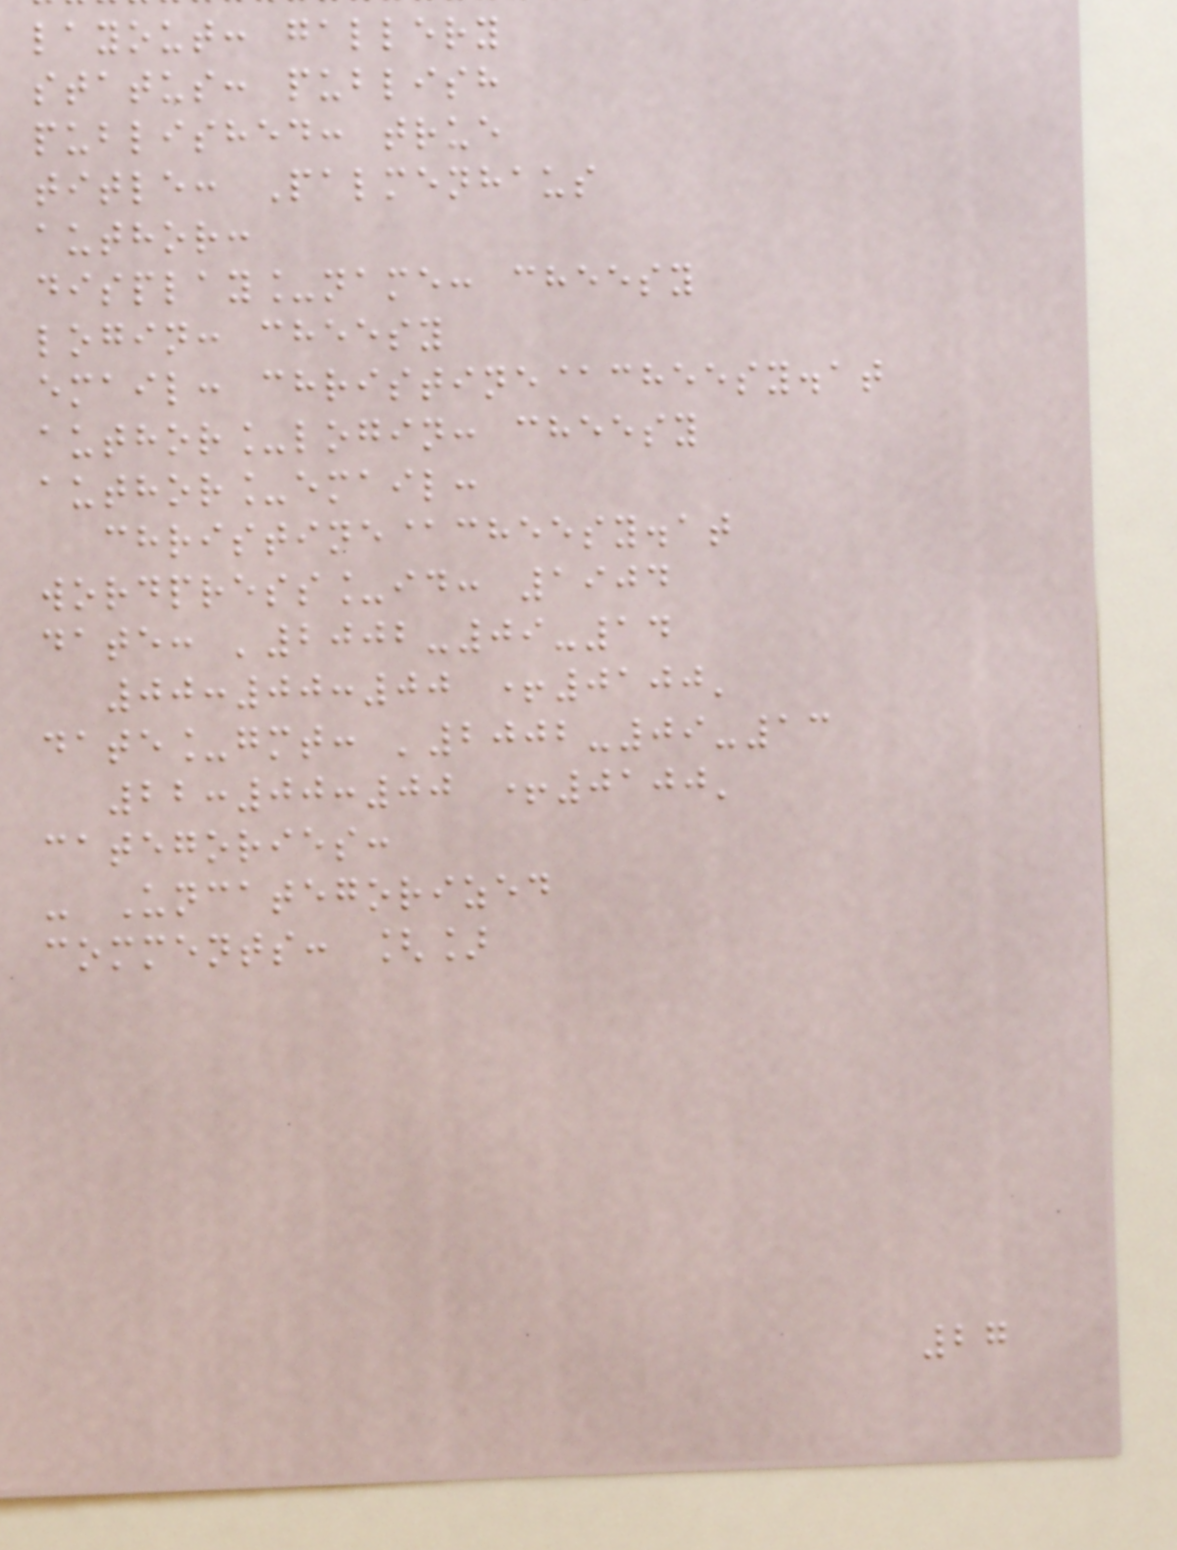layout: gallery
status: publish
published: true
title: Palmenhaus
author:
display_name: cheesy
login: cheesy
email: christine@cheesy.at
author_login: cheesy
author_email:
christine@cheesy.at
wordpress_id: 1904
date: '2002-09-14
00:00:00 +0100'
date_gmt: '2002-09-13
22:00:00 +0100'
categories:
- Uncategorized
comments: []
27
